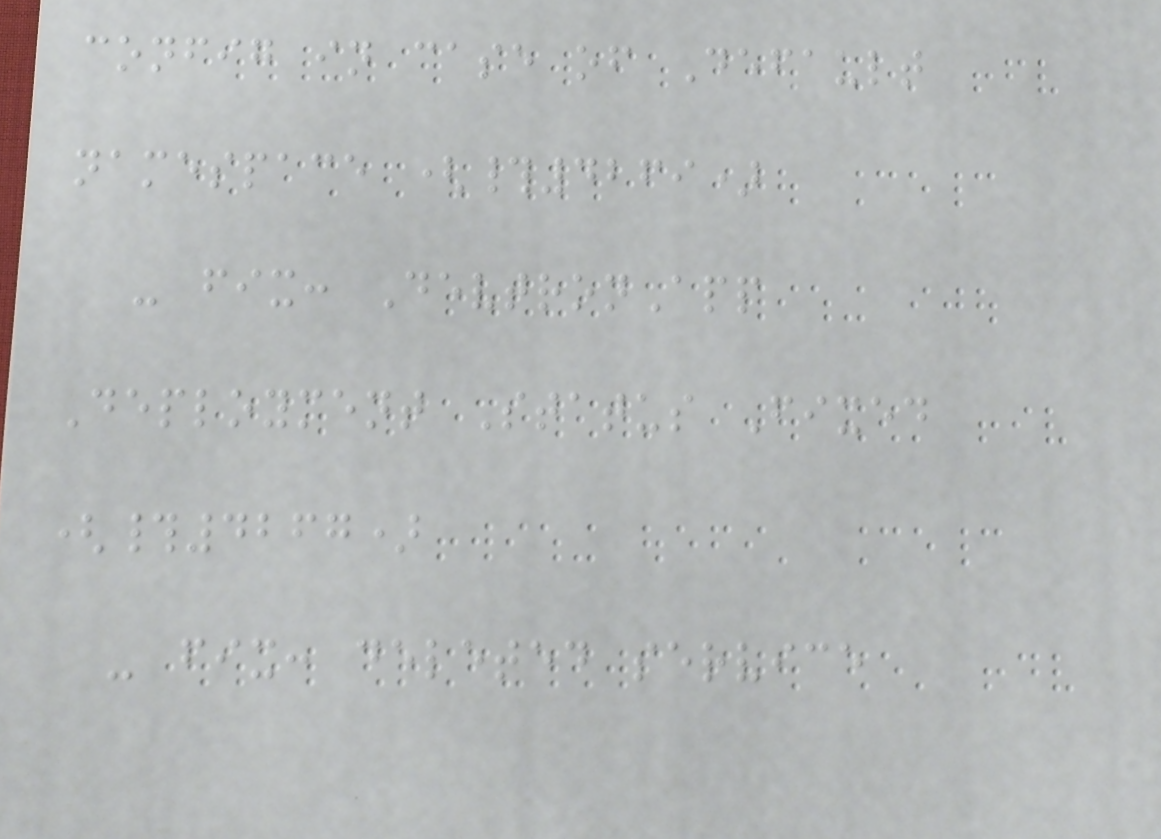config in case of Default
namespace (#4269)
- fix: DevtronApp
Deployment Status Fixed
(#4267)
- fix: deleted service
